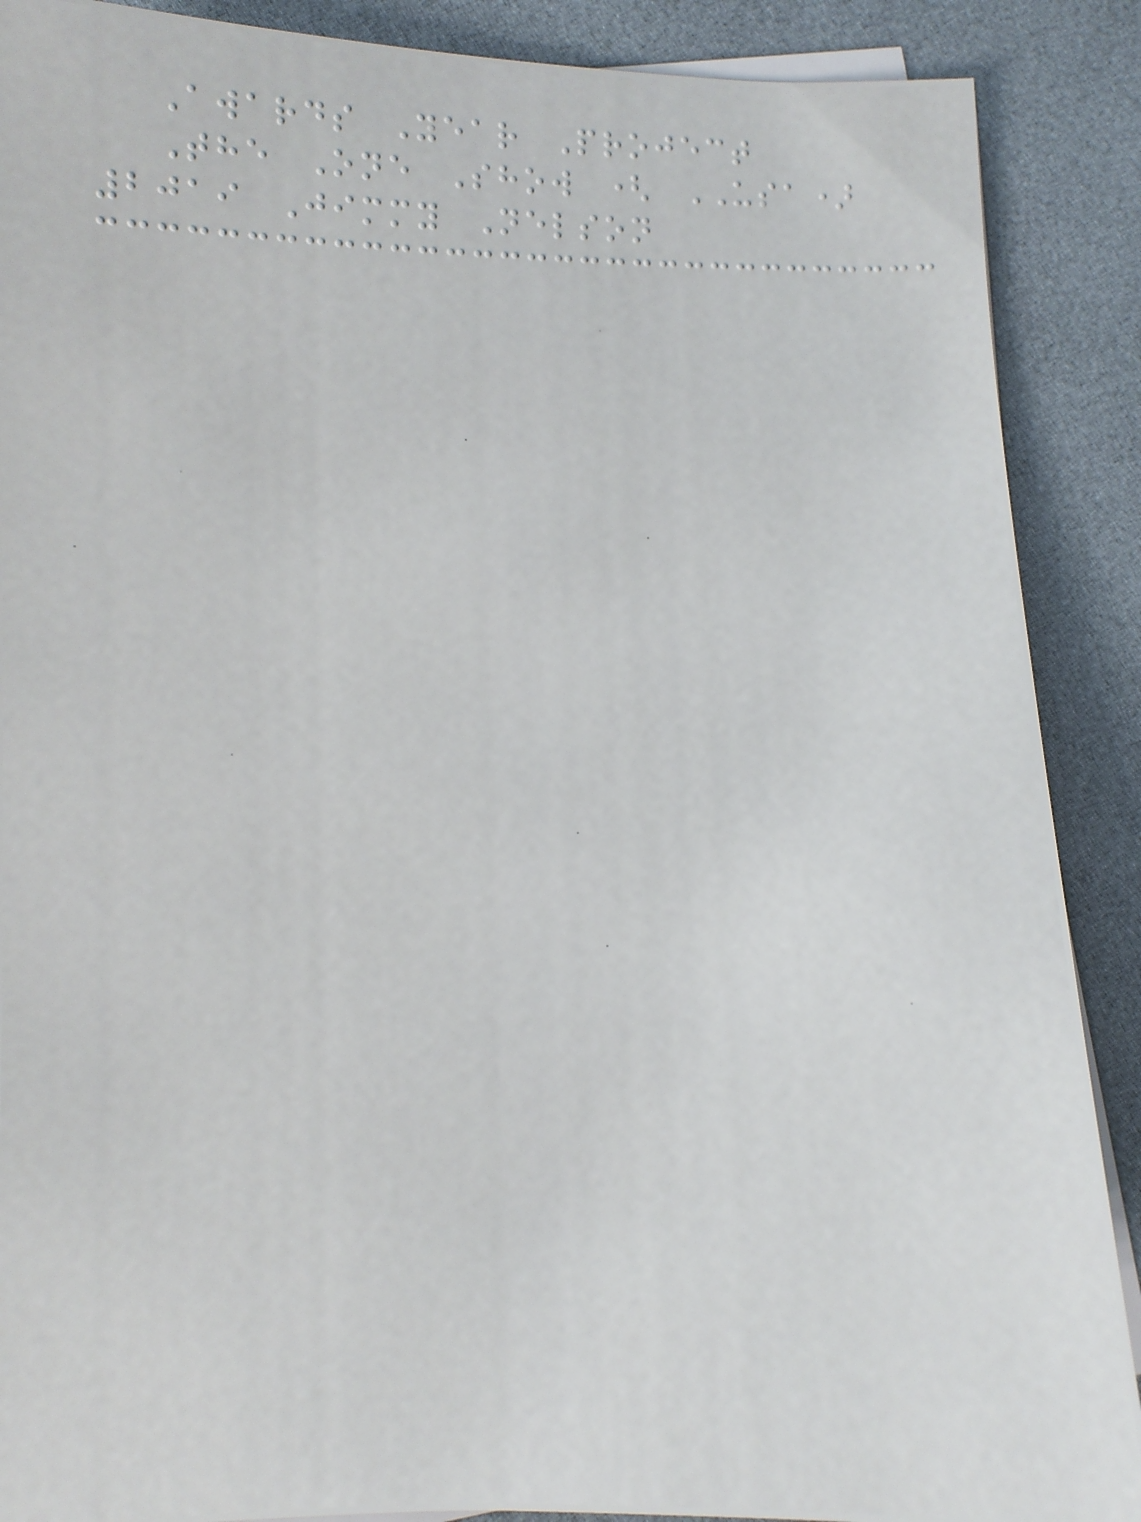Awards Year Project
The One Show ( USA)
2019 Jimmy Nelson
